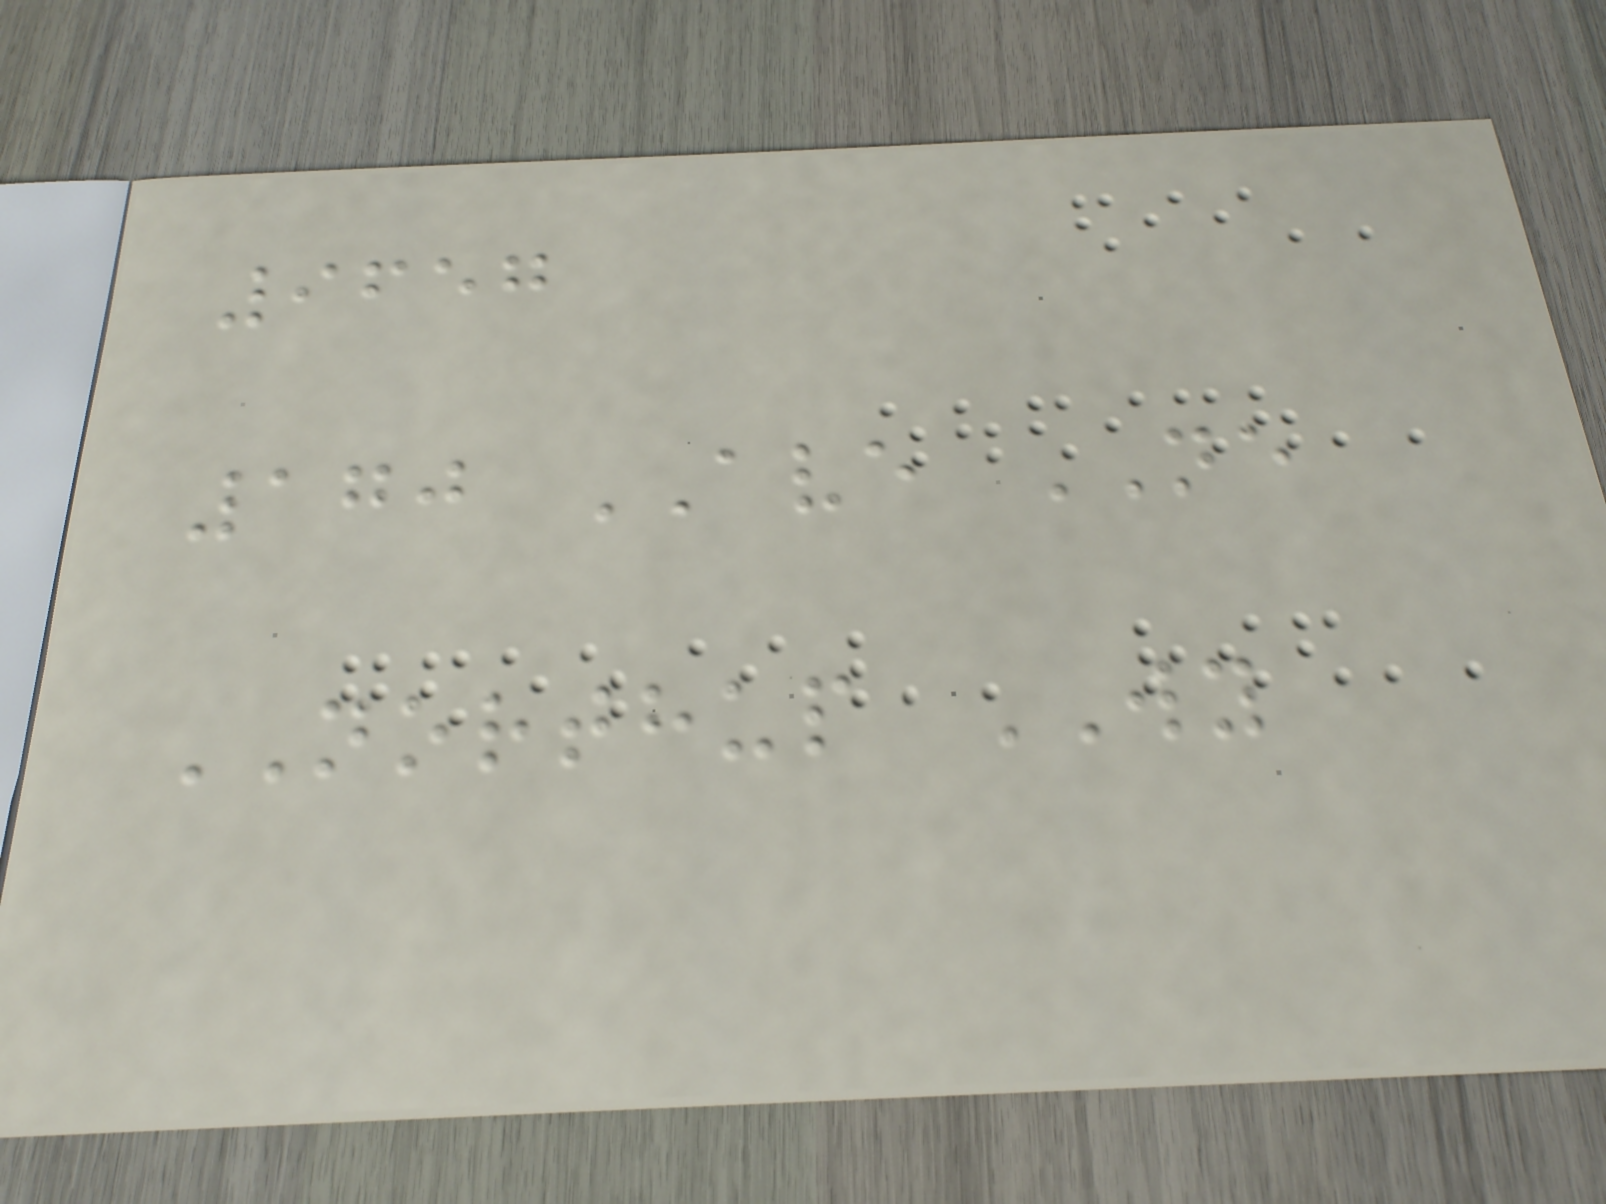9657
170 AVE NE
NORTHUP WY
